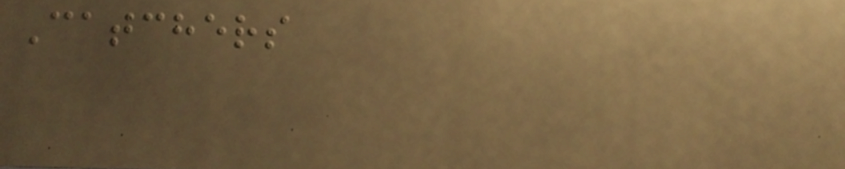Catchers
